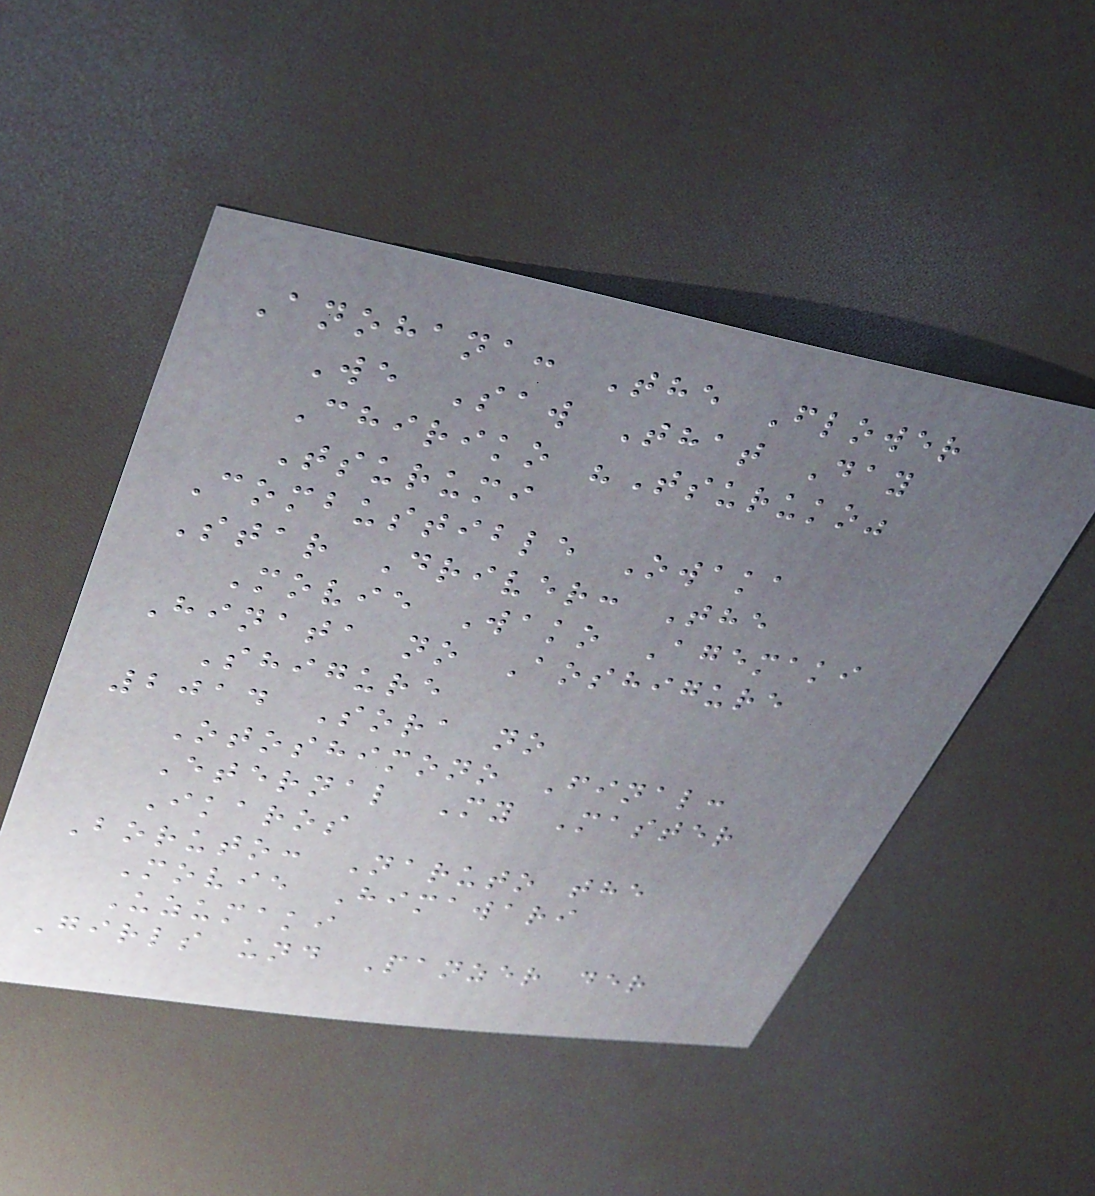Anohana: The Flower
We Saw That Day
Chiriko "Tsuruko"
Tsurumi
Combustible Owaka
Star Driver: The
Movie Wako Agemaki
Hinata no Aoshigure
Shigure
2014 Sora no
Otoshimono Final:
Eternal My Master
Ikaros
Boruto: Naruto the
Movie Himawari
Uzumaki
Girls und Panzer der
